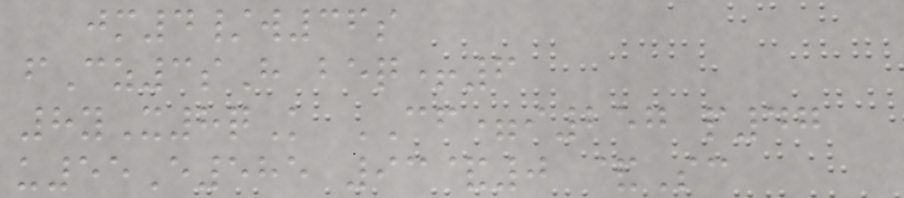jm4/w36s
fCz3sH beq+6
8yX8qK CF=i257 p47
u55E585 93&0 &Sc
